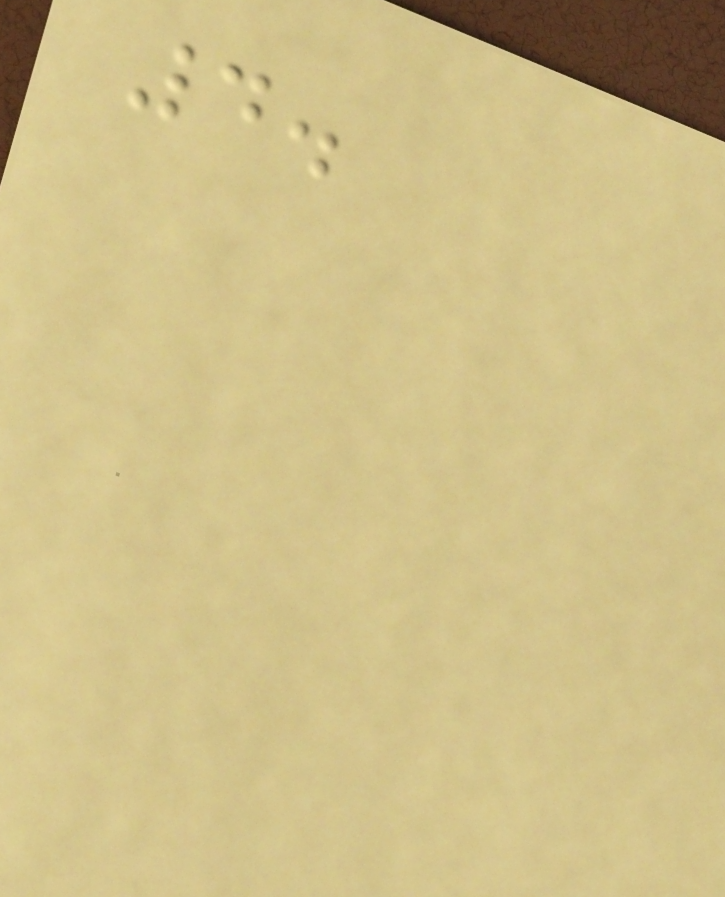4.
